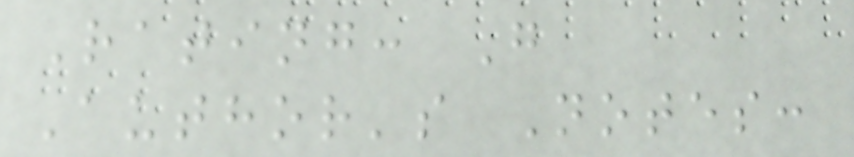Rating: G
Author's Notes:
